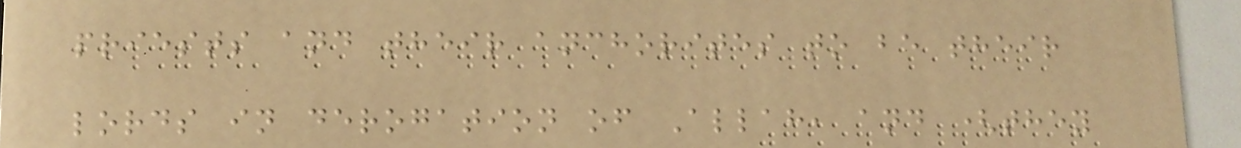priests and their anchorites to be their
lords in derogation of Allah, and (they
